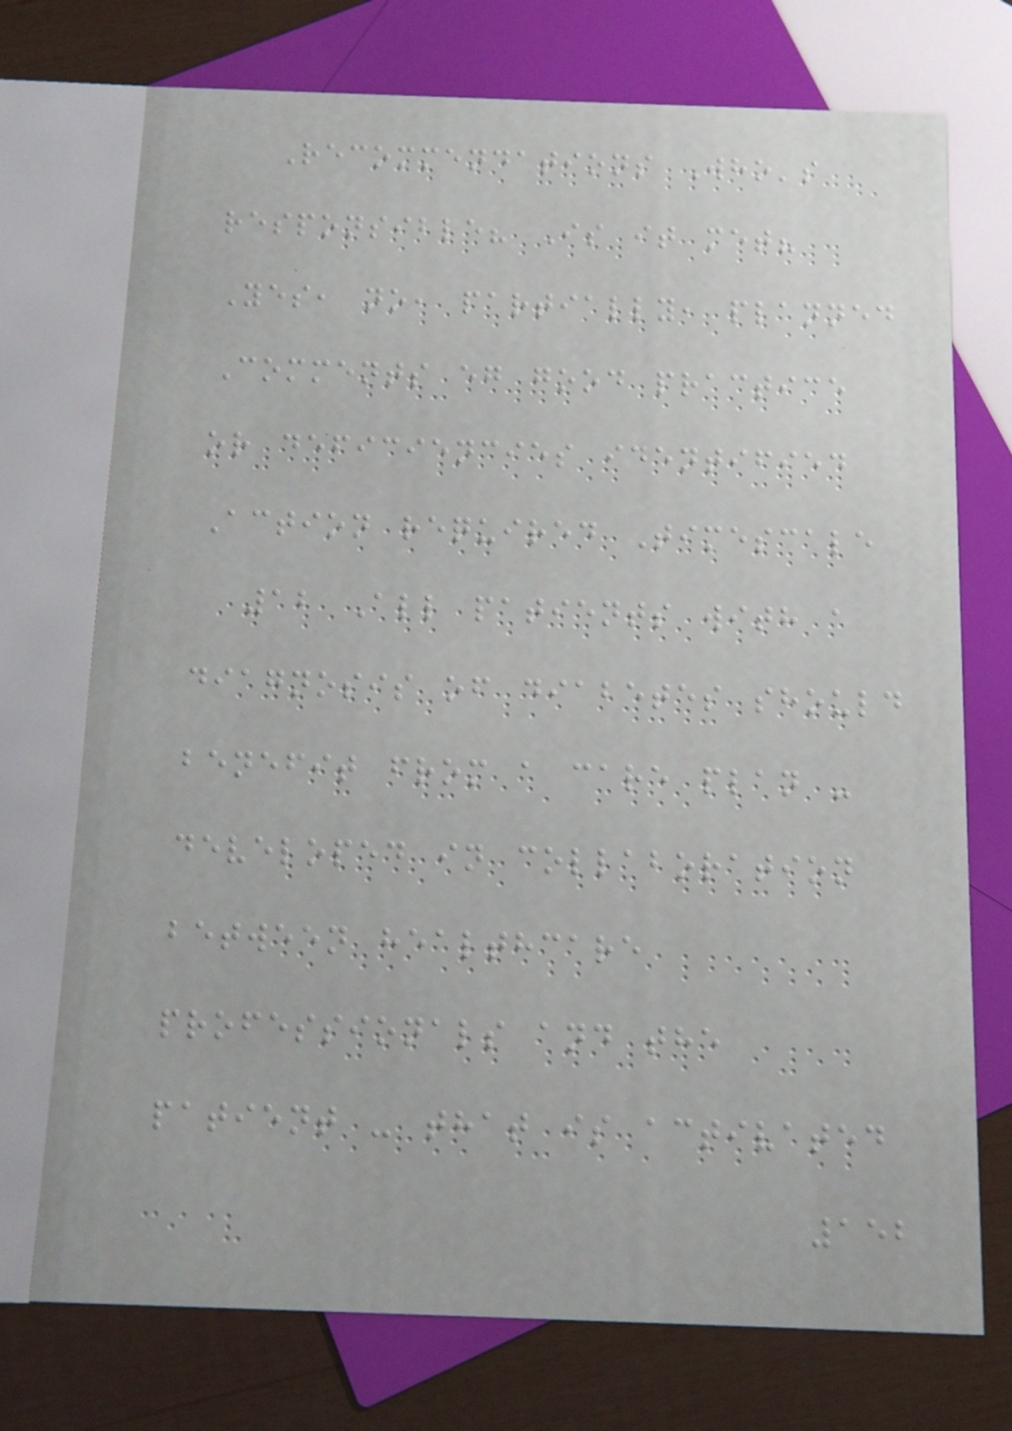Recommendations Who's
responsible? Is it met?
Yes, no, partially, planned
Comments eg good practice
or deficiencies identified
Action required Timescale
12 All patients with a
diagnosis of diabetes should
benefit from a care plan -
developed in collaboration
between healthcare
professionals and the
patient - that is activated
152
